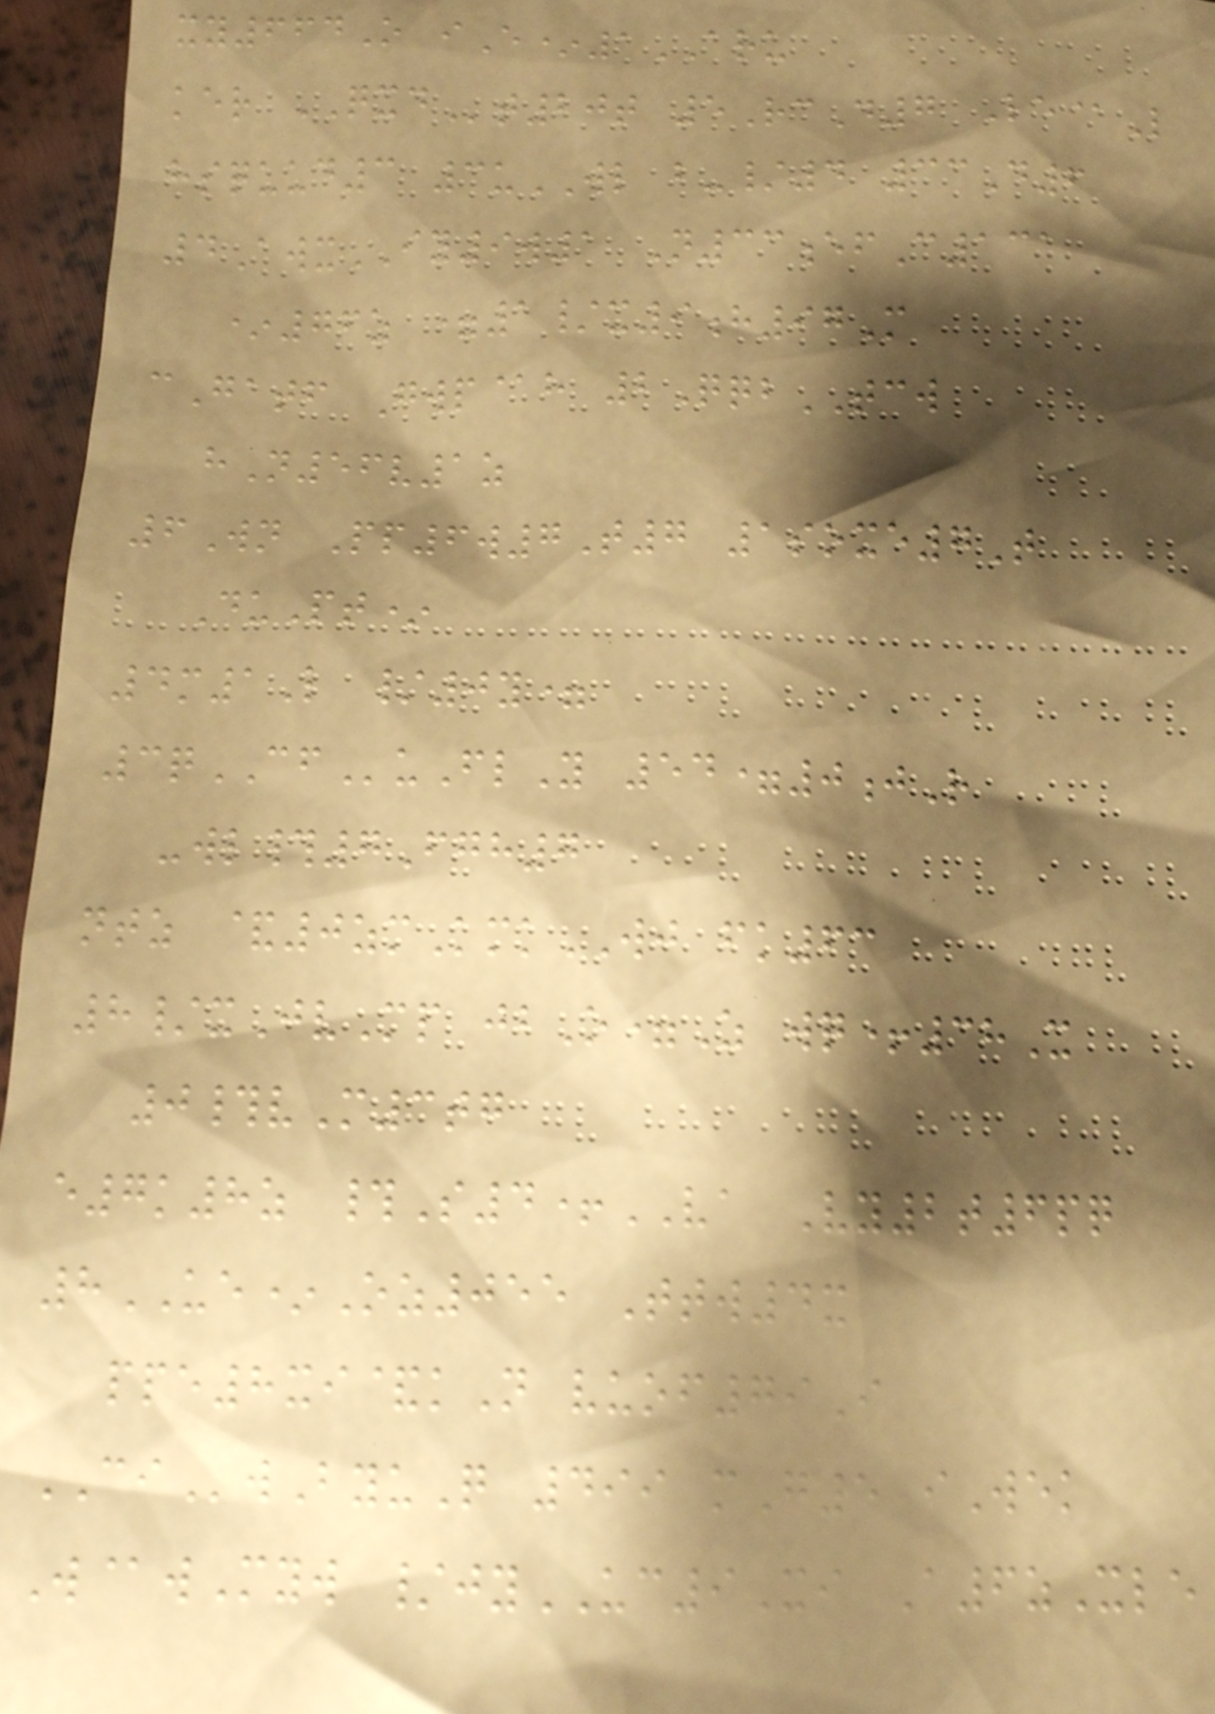xy664O iE*1ARU
ker QXDt20t 5RcD7 Le@L
hsquud3 3uWL b-/4 33D6
4AwxIY9w1 N33efC131
*76z =1/x9h97M
cGatf Gwp@h 2QqbTCW
hN56v1z
6Wn Pp6w7T7 1soxe7T
DuPt*
4m1L /0y=
3qCFuFlY 54=0jR
-wl#7Fgh7
ntz &0zmKmkWJ fk63
8/xJvMp jbO=Z wq+38X
0#vM3tg
e7k8z #S4+VA Vy2t6pq
8UE*Oz055 Ttw4x
ppe8xi&kN vuof79I
CIwByuQ 499 mG5 iWek
W@wMyw /jyUC9Xi A6zXle
